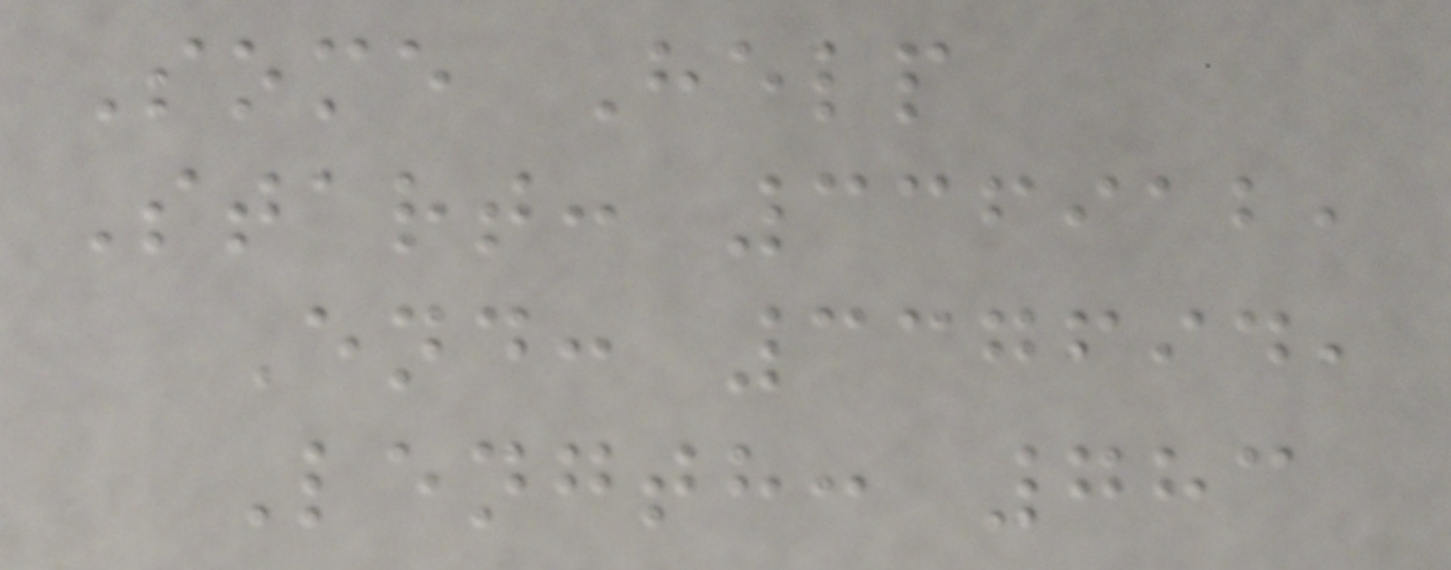Some Help
Start: 336912,
End: 337694,
Length: 783
